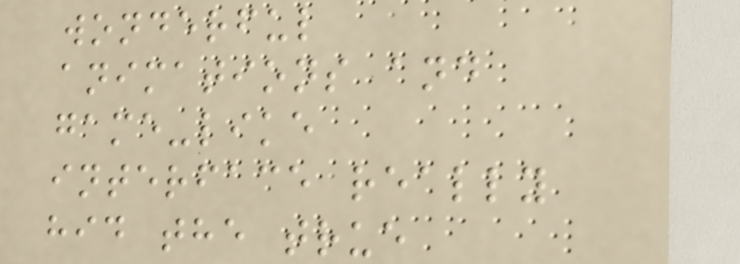wonderful
animations and
game-like
interface really
hid the true
